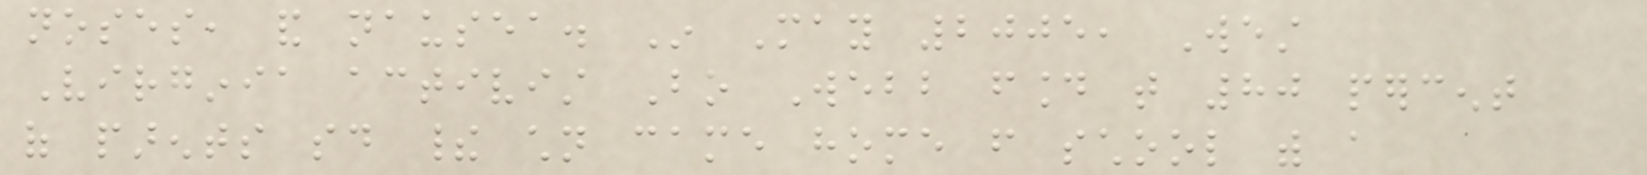noses, and nausea. In May 2005, West
Virginia activist Bo Webb found that 80 percent
of parents said their children came home from school with a
